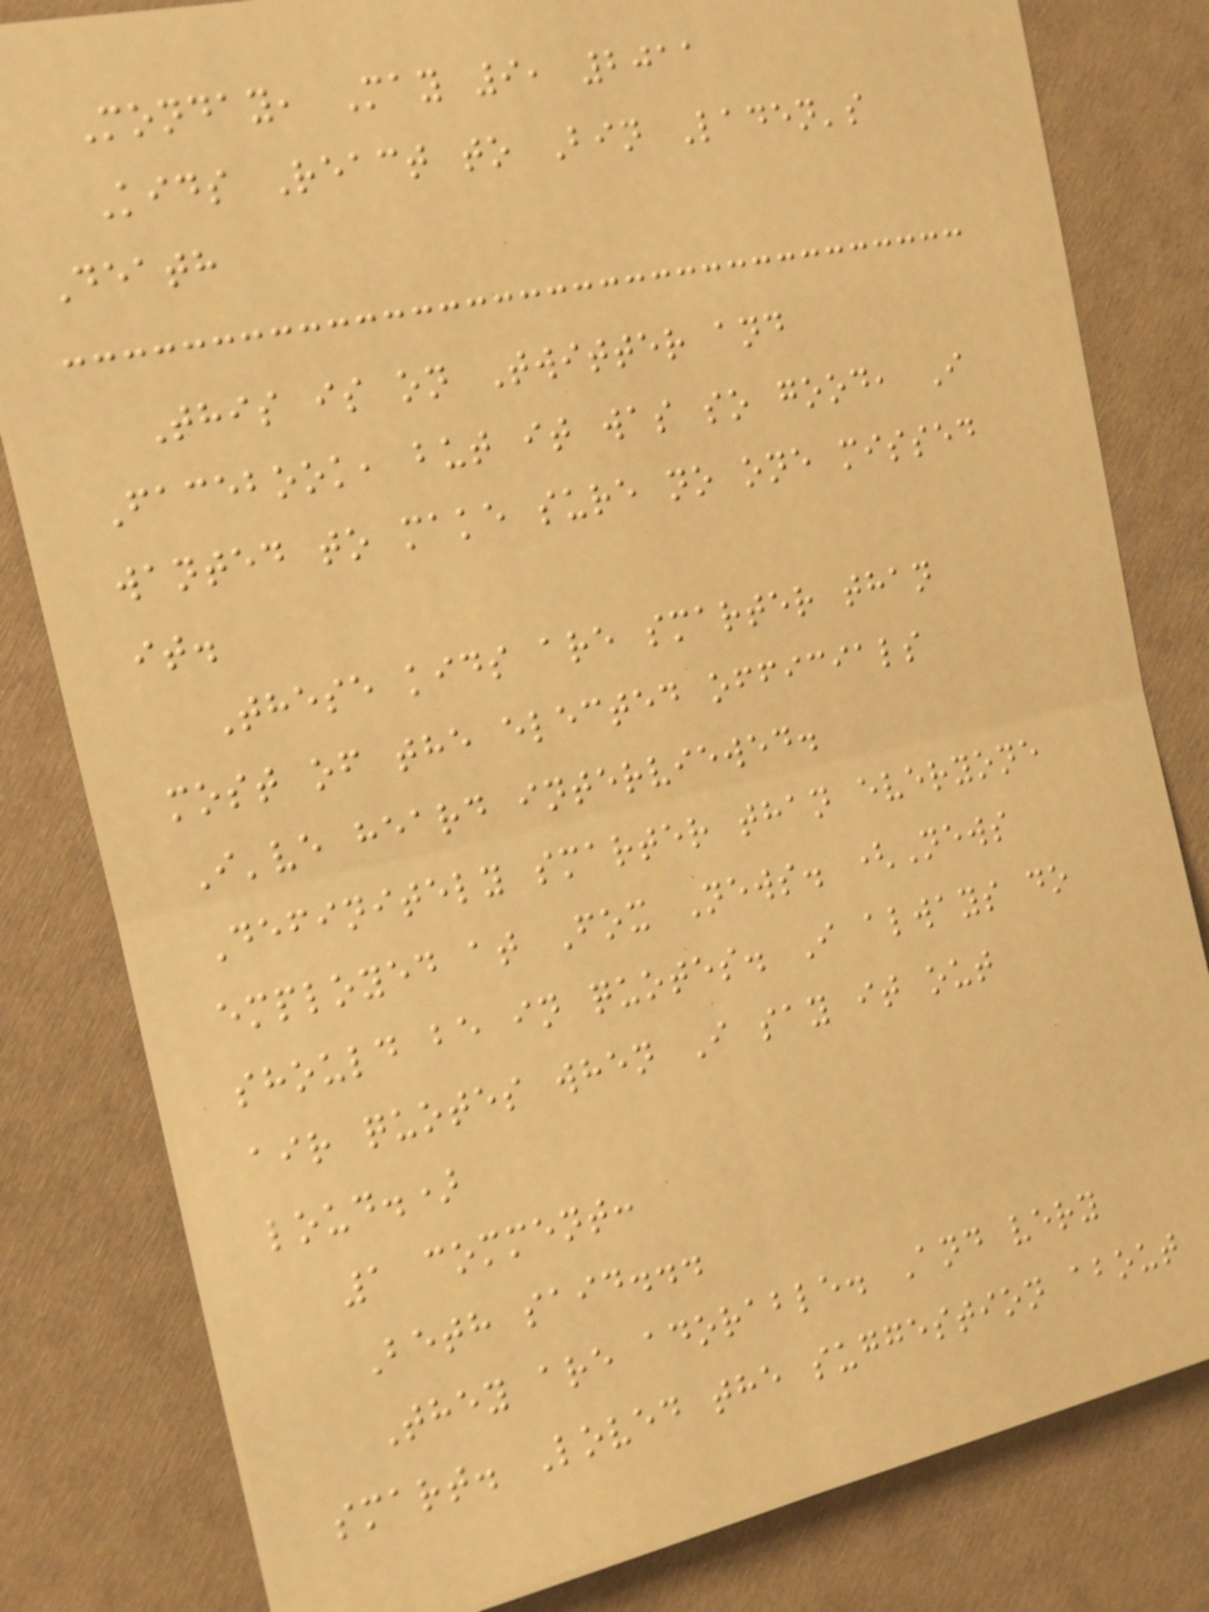Monday, May 9, 2011
Kids React to Bin Laden's
Death
This is on Twitter and
Facebook, but it was so good, I
wanted to make sure no one missed
it.
These kids are smarter than
most of the elected officials
I've heard interviewed.
Definitely smarter than everyone
employed at Fox News. (News
should be in quotes. I always do
air quotes when I say it out
loud.)
1 comment:
Beth said...
They are adorable. And very
smart. Loved the suggestion about
